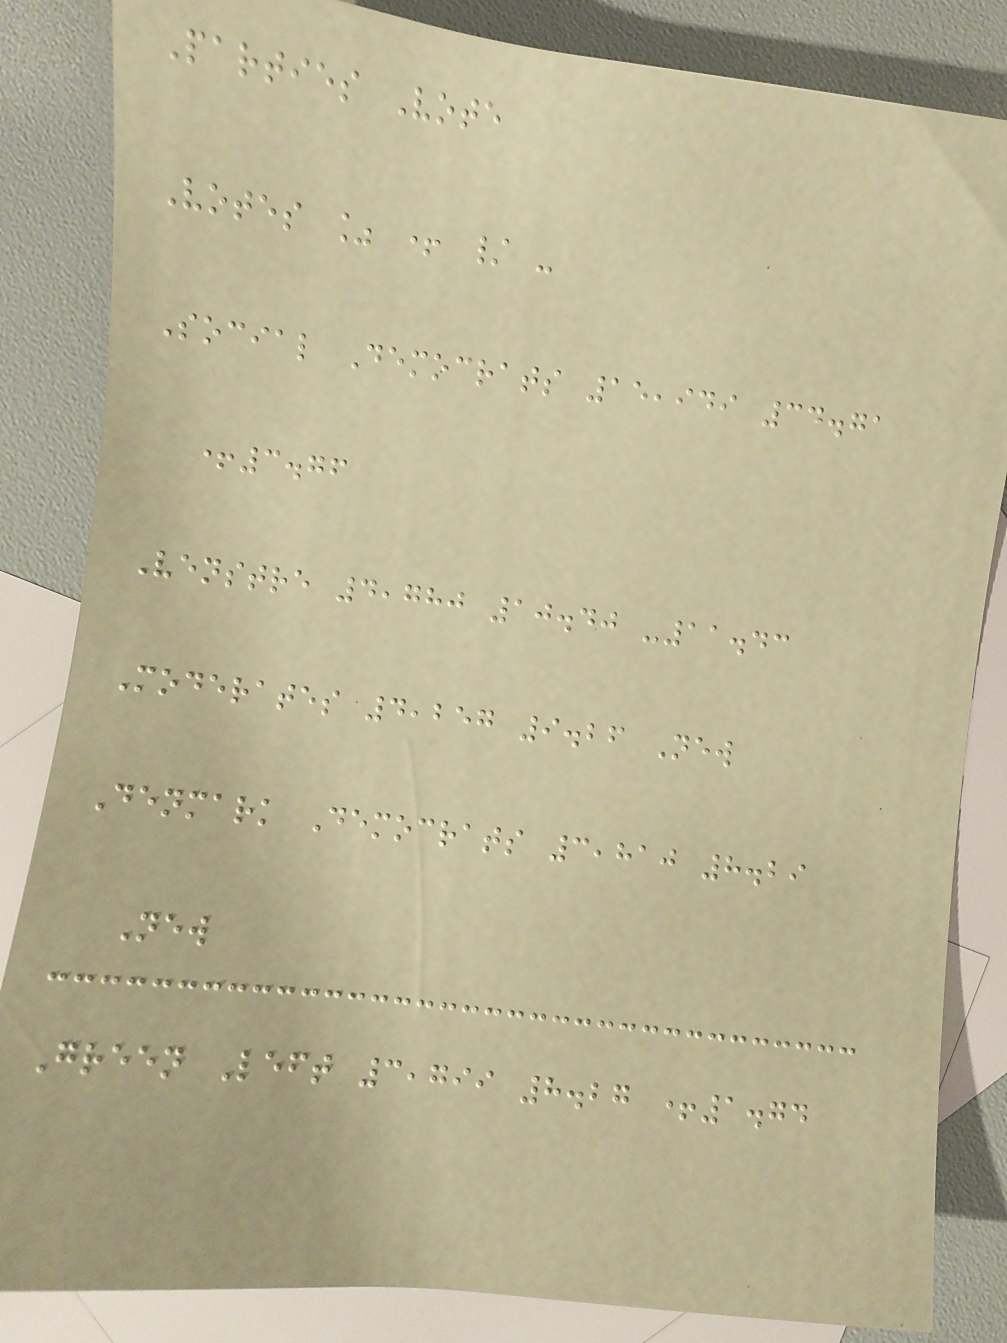Parties Vote
Votes % + / -
Social Democrats 15,949 34.71
+3.76
Venstre 4,780 10.40 -11.43
Moderates 4,257 9.26 New
Denmark Democrats 3,810 8.29
New
Green Left 3,799 8.27 +1.74
